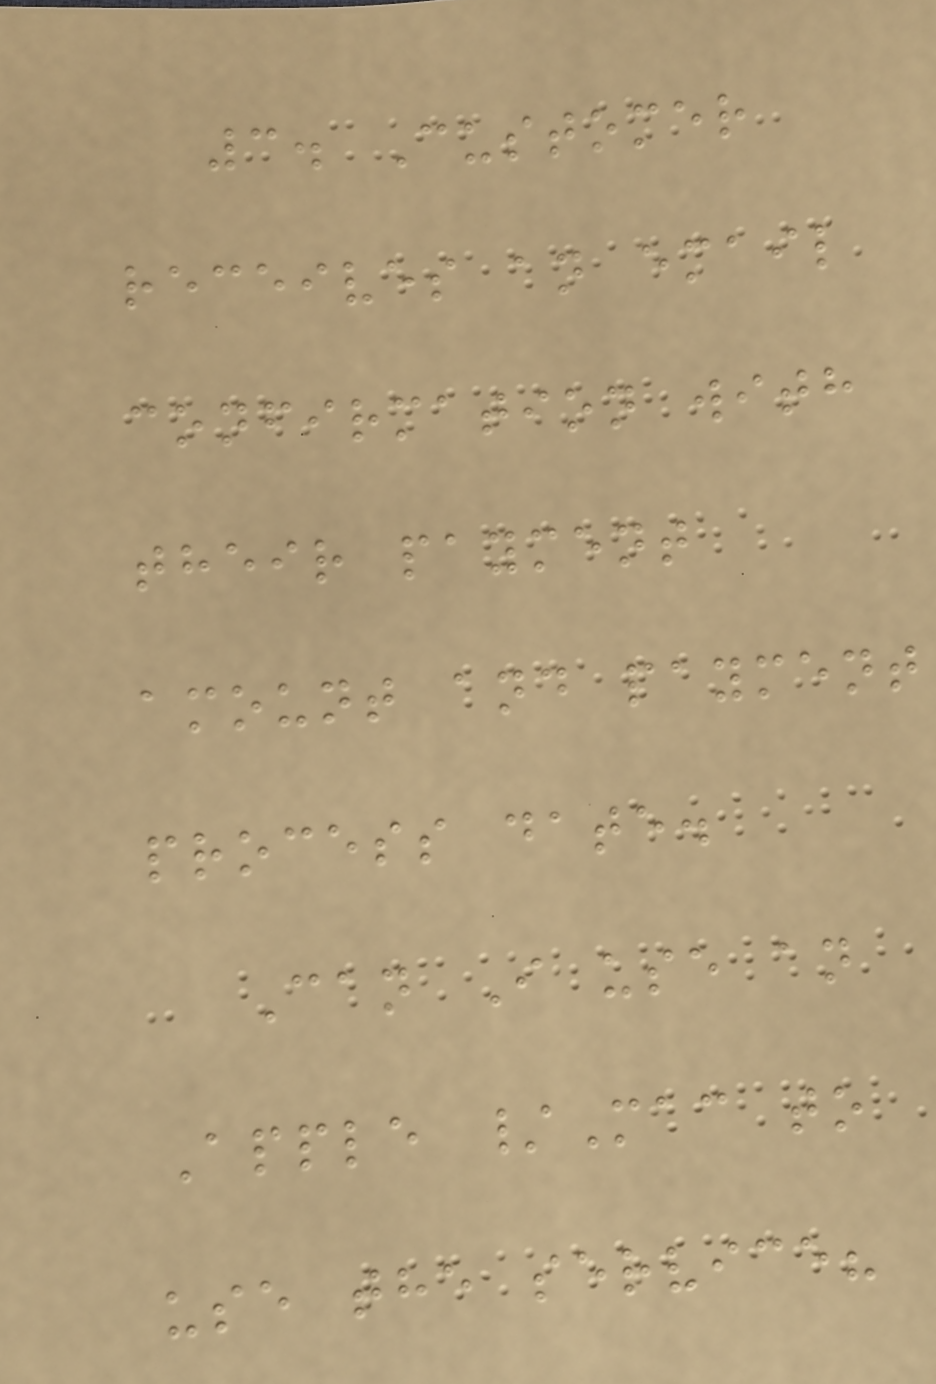3. Customer
receives an email
confirmation with
their payment
amount and payment
process date.
Can I use an
Apple /Mac to
use the service?
